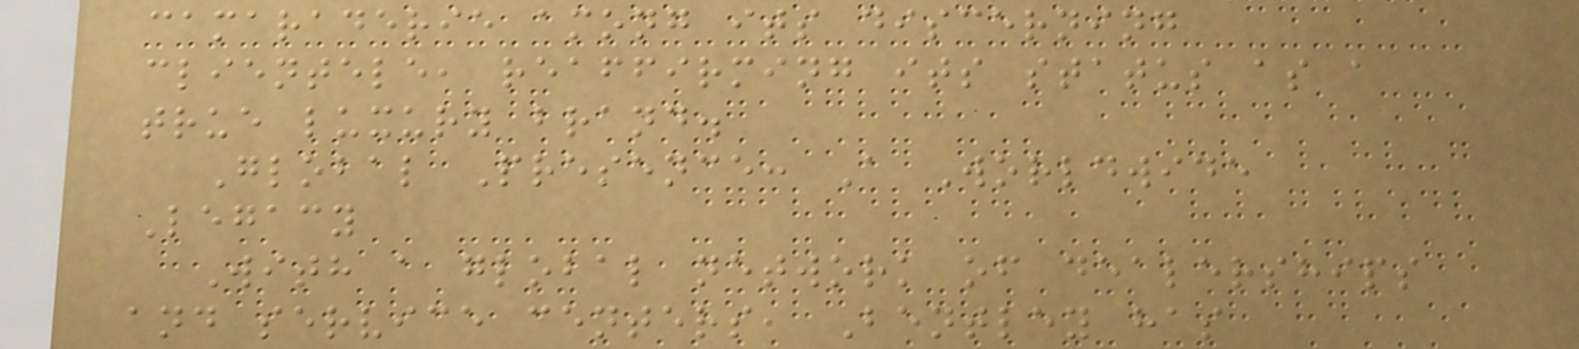camaraderie among its discerning
clientele, reaffirming its status as a
true luxury brand.
Global Presence: A Worldwide
Legacy
With a global network of dealerships
and service centers, Bentley has
